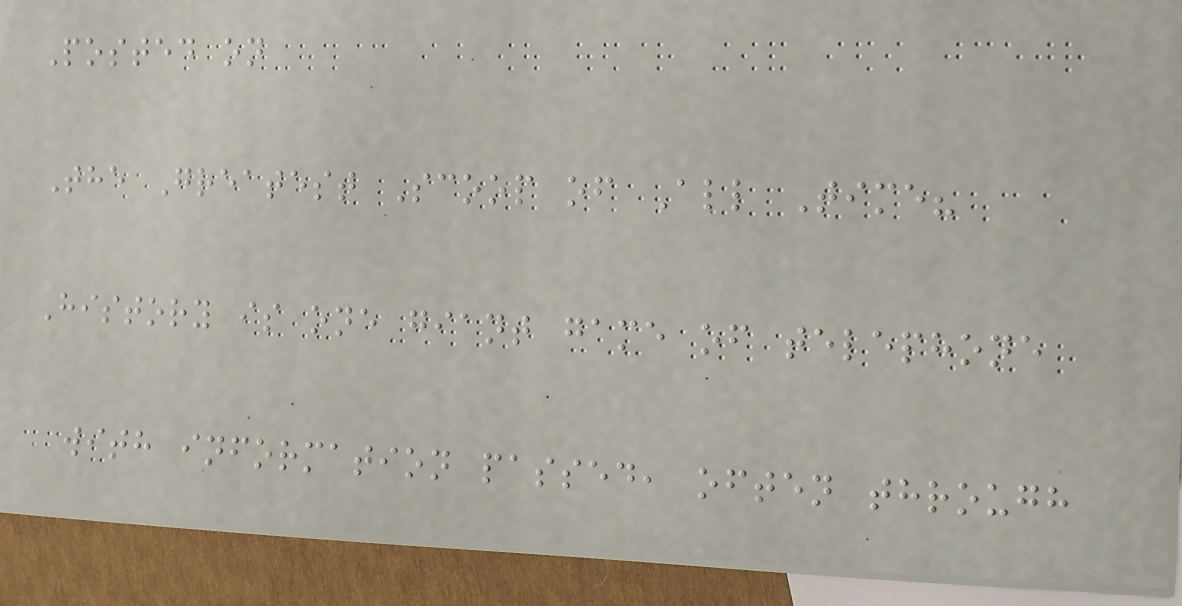Posted on
The Greatest Scoop of All Time?
History is one giant game of telephone
with information passed, often through
